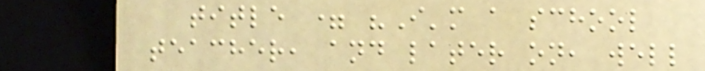title = "I'm a school
teacher, and later on, well
